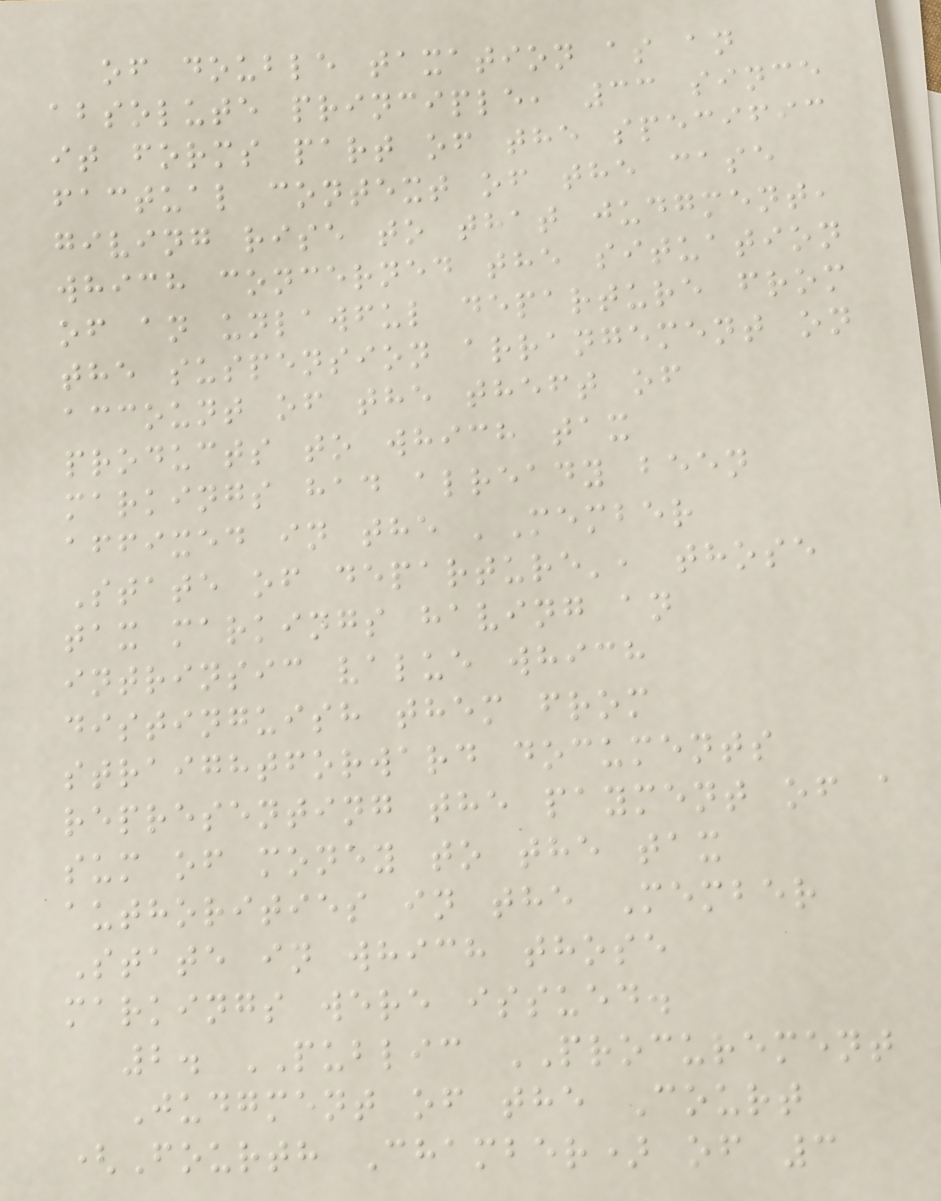of double taxation as an
absolute principle, 33 since
it forms part of the specific
factual context of the case
giving rise to that judgment,
which concerned the situation
of an unlawful departure from
the suspension arrangement on
account of the theft of
products to which tax
markings had already been
affixed in the 'Member
State of departure', those
tax markings having an
intrinsic value which
distinguish them from
straightforward documents
representing the payment of a
sum of money to the tax
authorities in the Member
State in which those
markings were issued.
2. PUBLIC PROCUREMENT
Judgment of the Court
(Fourth Chamber) of 3
